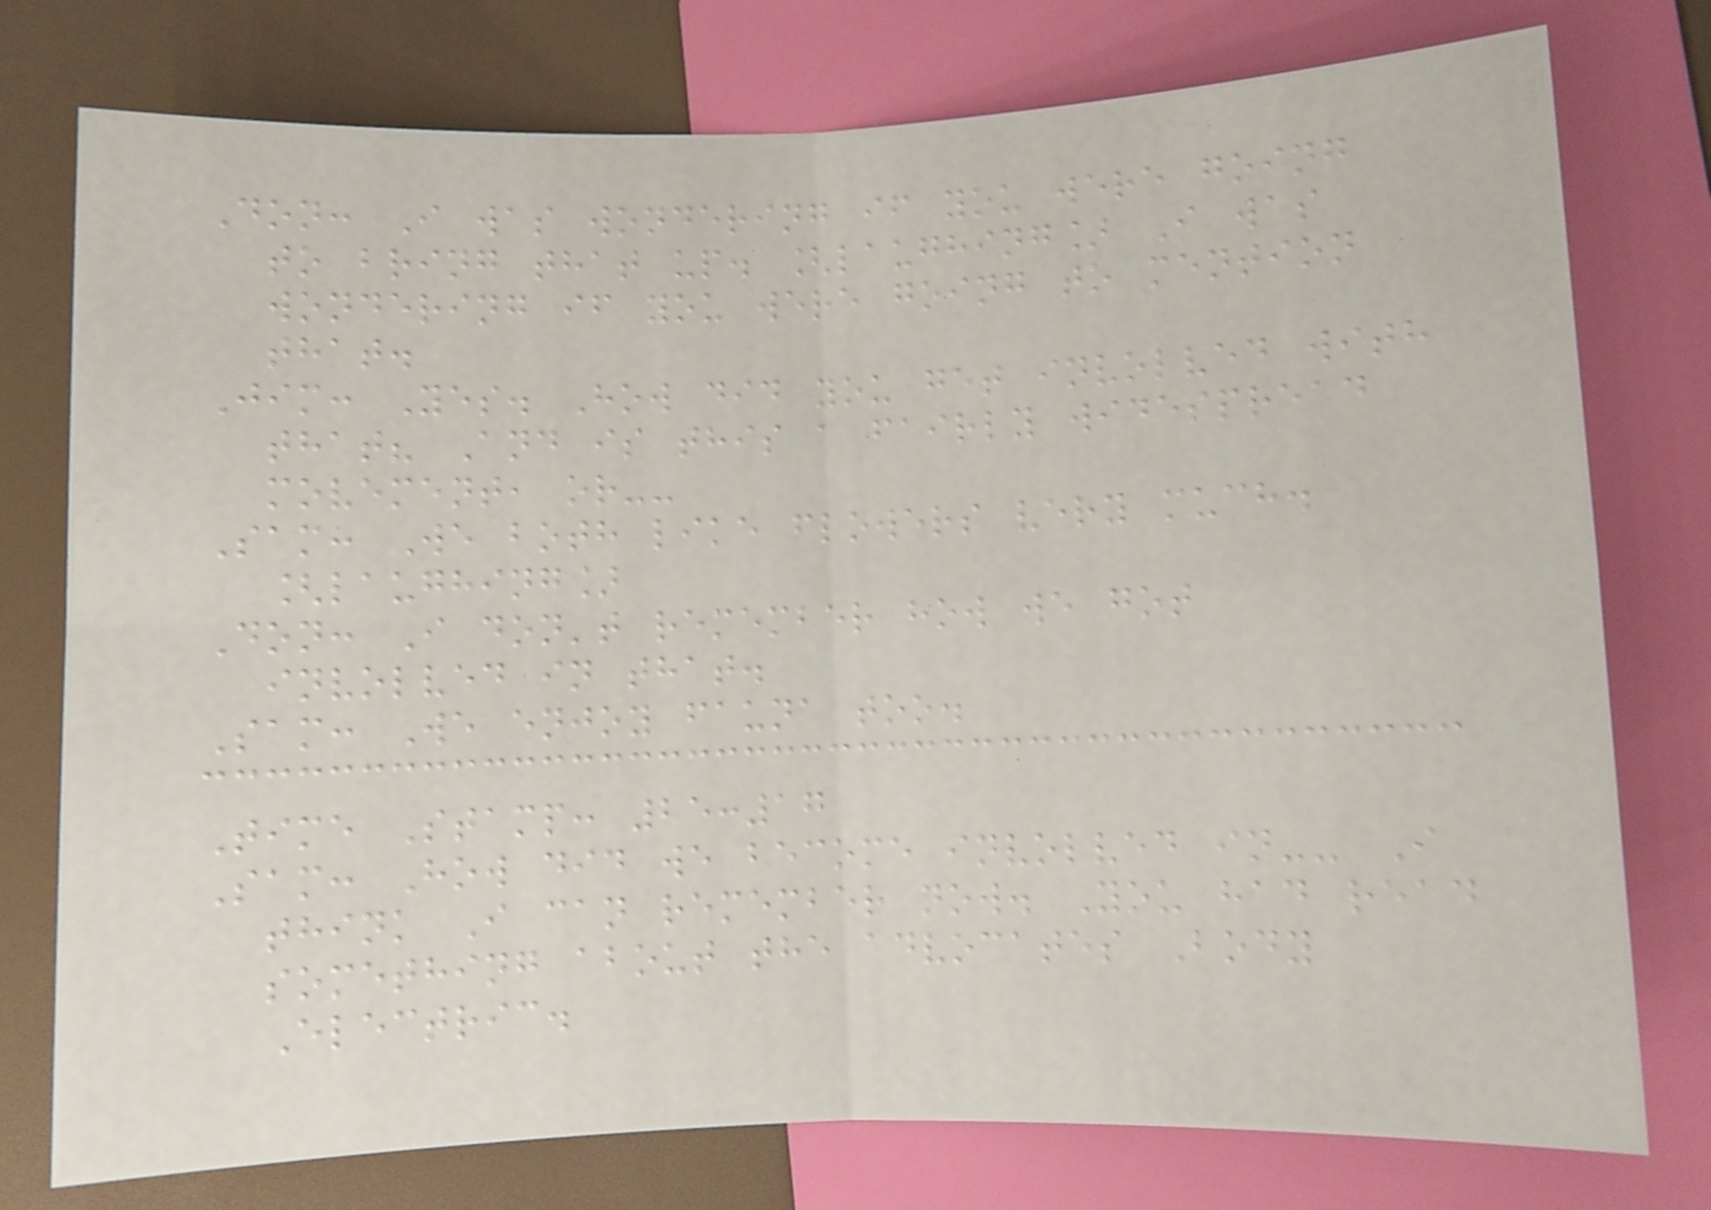Don: I was wondering if you were going
to bring that up. [laughing] I was
wondering if you were going to mention
that.
Jim: Yes. How did you get involved with
that? And is this a fairly widespread
movement, or--
Sam: We both like flowers very much.
[laughing]
Don: I don't remember how we got
involved in that.
Sam: We enjoy fauna too.
Time Stamp: 25:17
Sam: How did we become involved in-- I
think I can remember now. You had read
something about the advocates Body
Electric.
